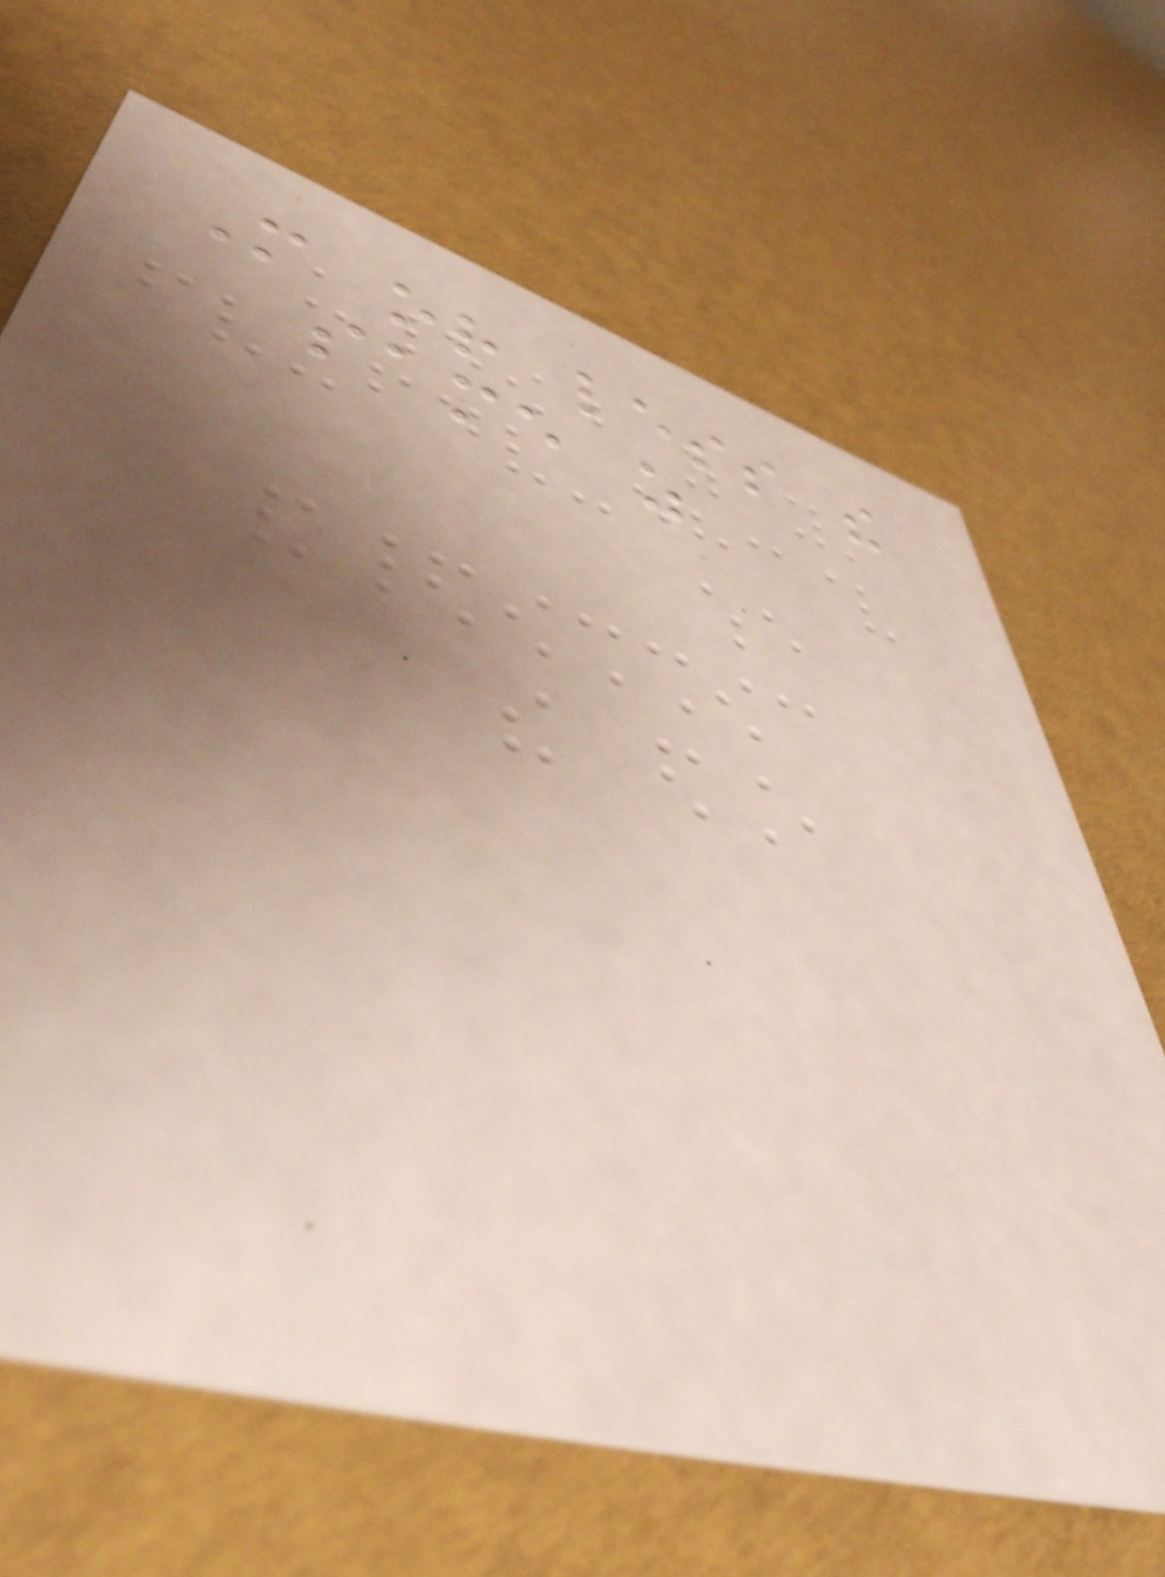More or less the
same as
